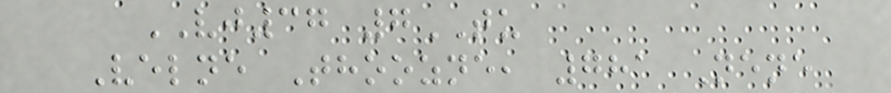VJ37 7TU
Velne Thoozne, 781 Nene
